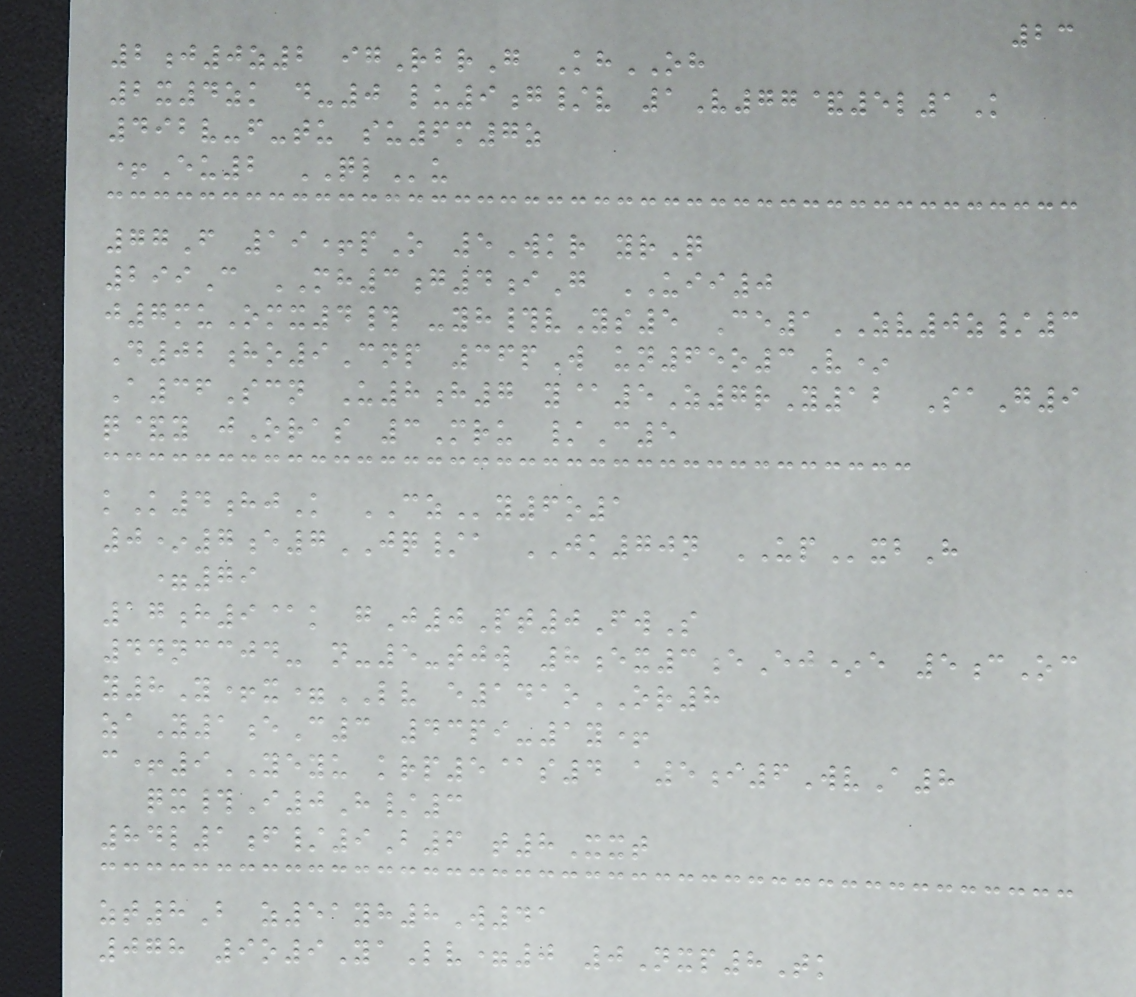23
2j0z2 igRbrG KhOH
2x4zk d-0 lu9g/v 1V77&5l1K
492v-f-tu su6m7z
+Eu2 QLu
77F 19+pO 5Wkr yrQ
299C MH3g4iG UII0
j7muOmx4# -yh#vYs5 Ce1ZV0z/3
D02ho9Cnp 36pW un65o3V*
A36Scn U8h7 y@5Z7rY12 SaG9
q&y jOras 3Mru /C5
kK4hjK CZy6o1
0*7e7JQ/a JK70n UPxbH
=79
17h9@k gJ0Pt0FwS
44nccjd- n-5-tjw 8ex3eEj*e 5cOc
y8Y+x=LV e141oOR8
zaY1eC3 43pi-1y+
c+9YEYU krp5@s4 a5i6WvA8
qx#I0H/3
84l1f/9B6 t8Xxt
zt8B z51yh8W41
078 9o9YaLv=0 0Nxp8Tk
